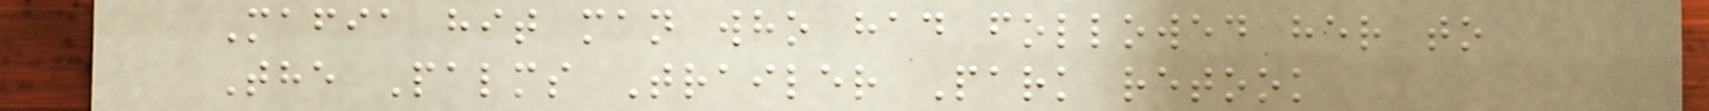Mafia hit man who had followed her to
The Palms Trailer Park retook
